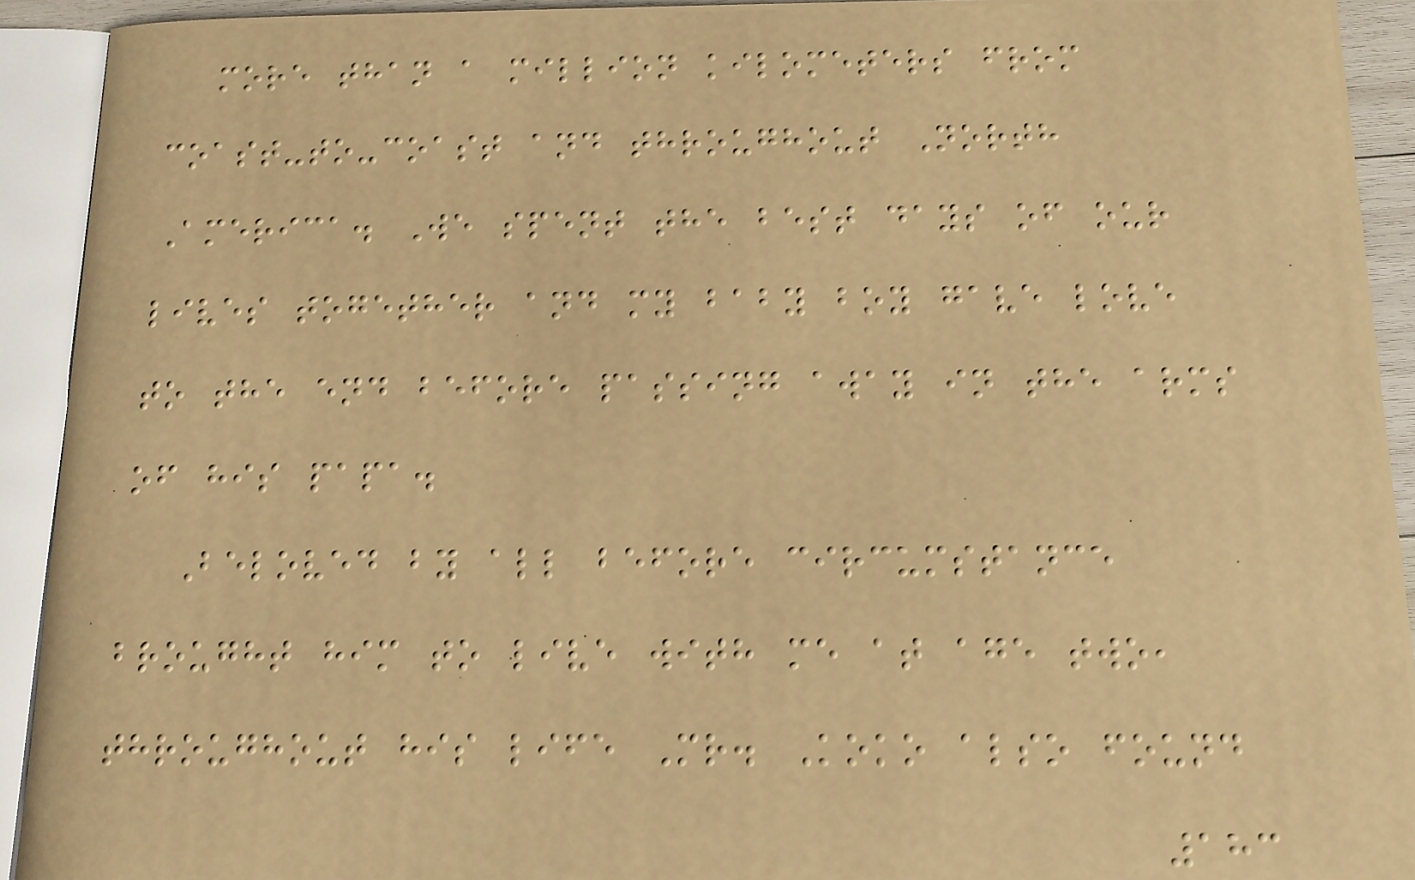more than a million kilometers from
coast-to-coast and throughout North
America. We spent the best days of our
lives together and my baby boy gave love
to the end before passing away in the arms
of his papa.
Beloved by all before circumstance
brought him to live with me at age two,
throughout his life Mr. Koko also found
183
